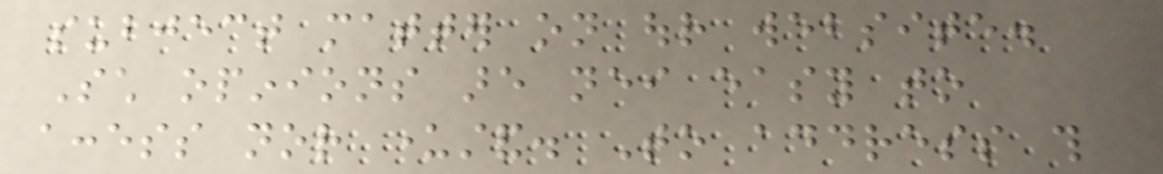subject matter on our website.
Such opinions are neither easy to
access nor understand. To address this
